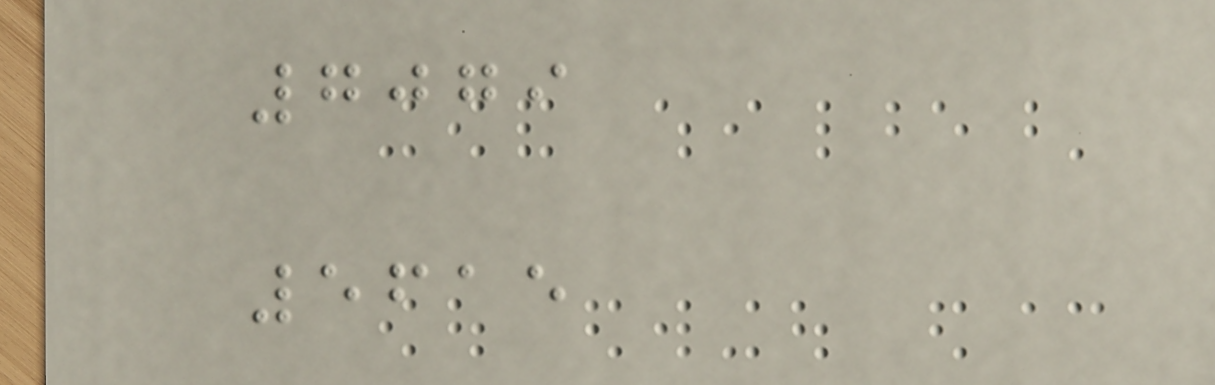7079
5615
